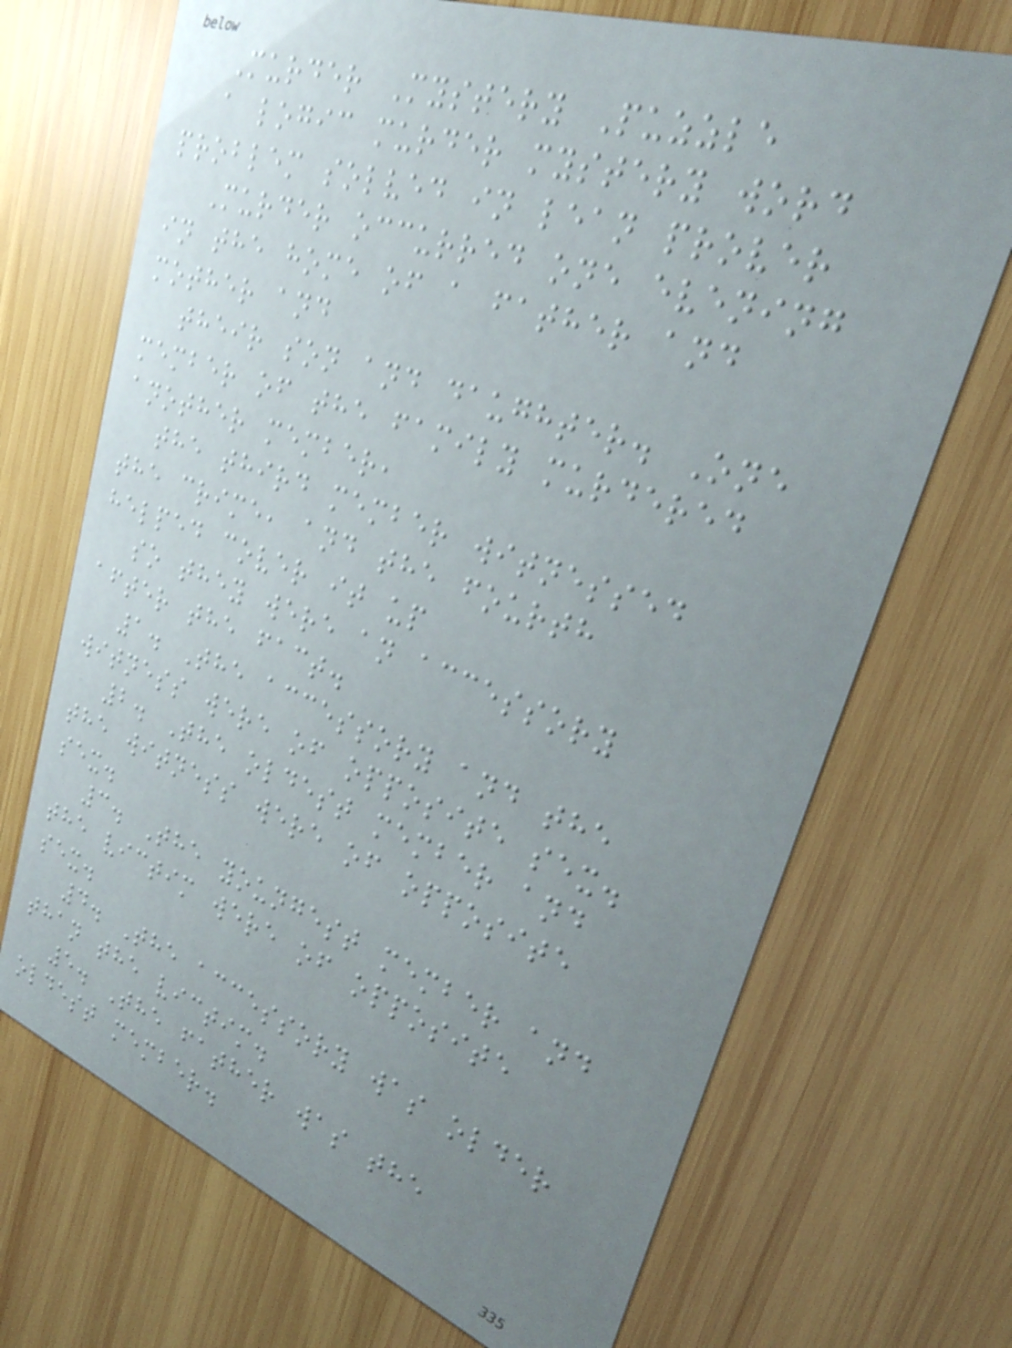Murder Mystery Puzzle
a logic murder mystery word
problem solved in lean prover
Murder occurred one evening
in the home of a father and
mother and
their son and daughter. One
member of the family murdered
another member,
the third member witnessed
the crime, and the fourth
helped cover it up
so they were an accessory
after the fact.
1. The accessory and the
witness were of opposite sex.
2. The oldest member and
the witness were of opposite
sex.
3. The youngest member and
the victim were of opposite
sex.
4. The accessory was older
than the victim.
5. The father was the
oldest member.
